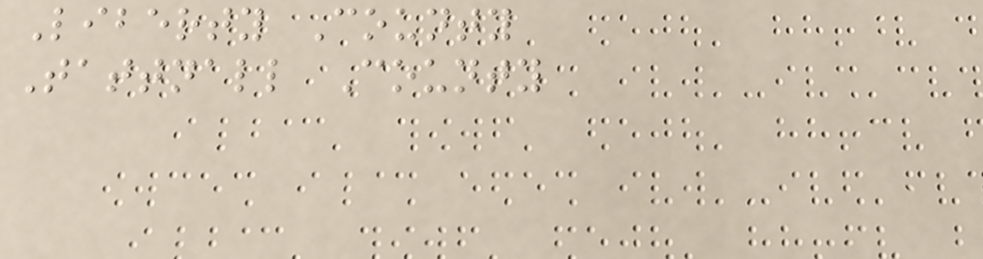Liberty County
Tattnall County
